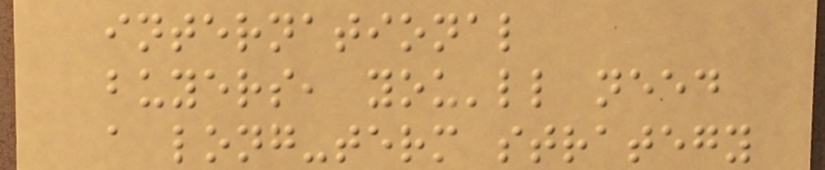international
buyers, you'll need
a long-term strategy
